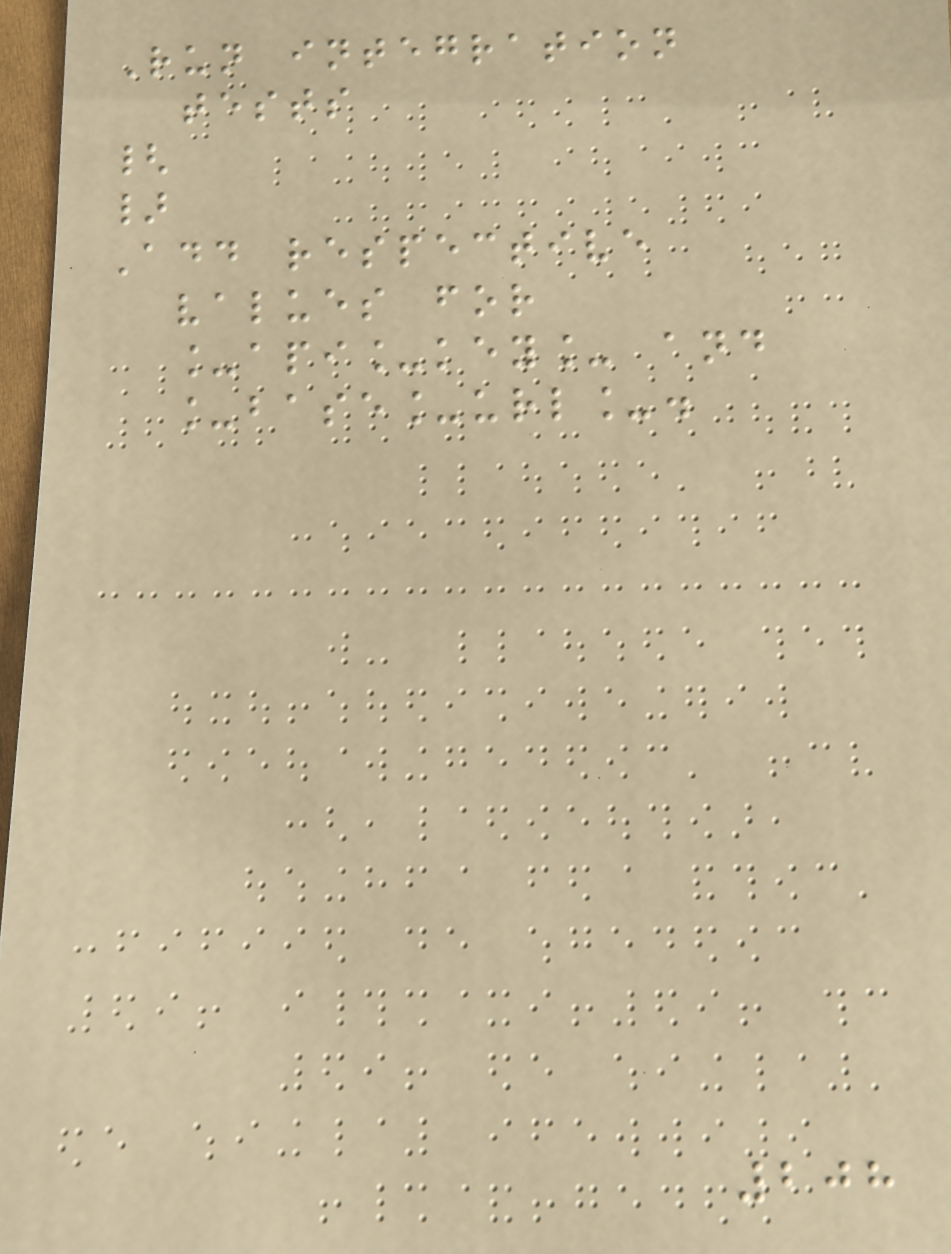Run integration
tests
{
}
Add respective
values for
_api_key_ and
_base_url_.
208
